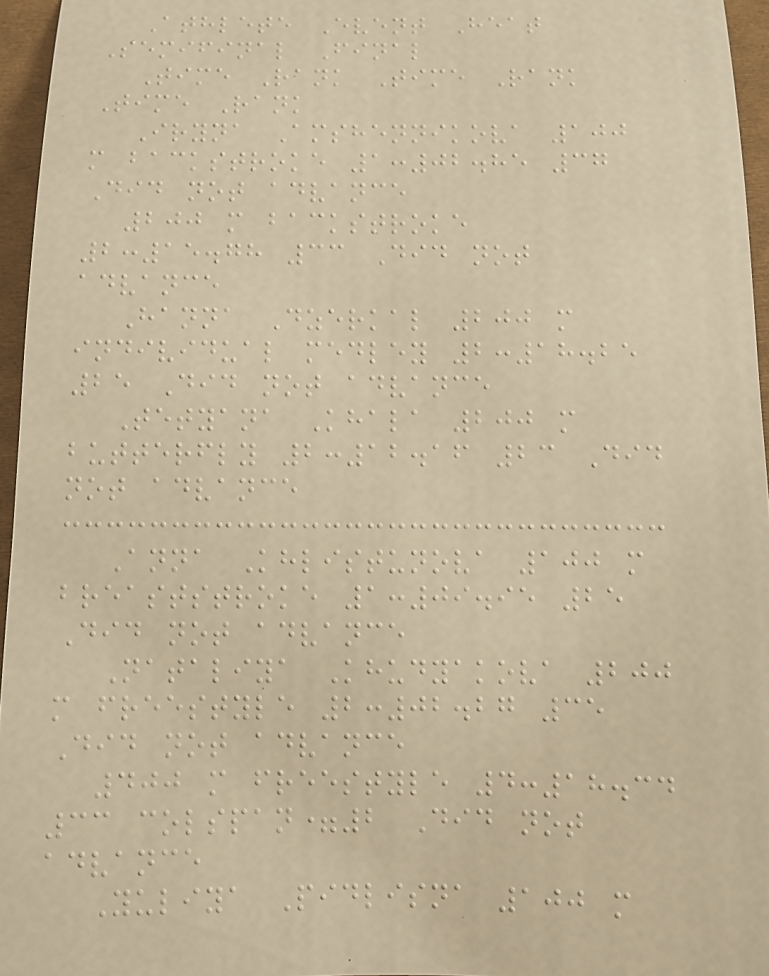Athlete Event Heat
Semifinal Final
Time Rank Time Rank
Time Rank
Iryna Amshennikova 100
m backstroke 1:02.85 37
Did not advance
200 m backstroke
2:15.78 33 Did not
advance
Hanna Dzerkal 200 m
individual medley 2:18.25
25 Did not advance
Tetyana Khala 200 m
butterfly 2:12.16 23 Did
not advance
Anna Khlistunova 100 m
breaststroke 1:09.95 25
Did not advance
Nataliya Khudyakova 200
m freestyle 2:02.27 35
Did not advance
400 m freestyle 4:18.34
33 colspan=2 Did not
advance
Yuliya Pidlisna 100 m
